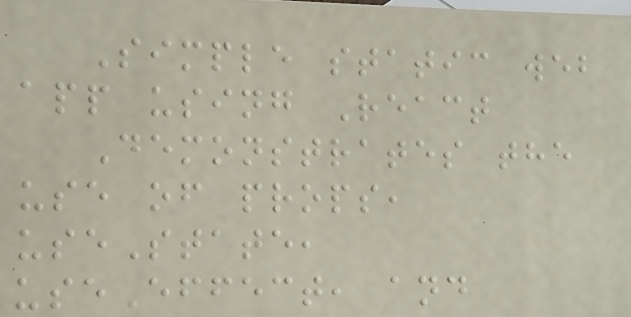Simple static web
app using React
Demonstrates the
use of props,
useState,
useEffect, and
